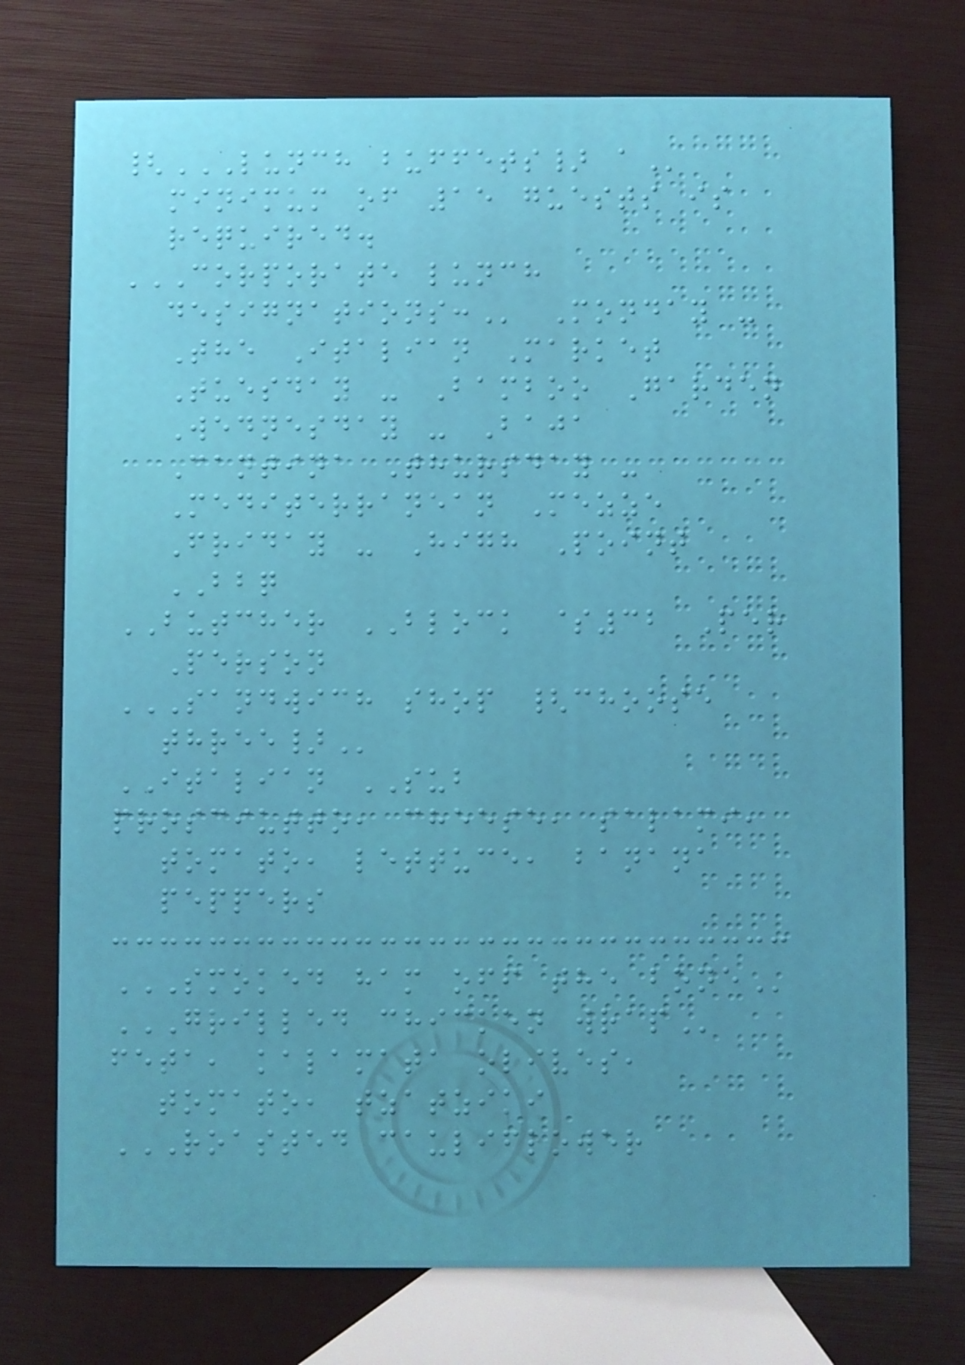{LUNCH BUFFETS} A
minimum of 15 guests is
required.
CORPORATE LUNCH
DESIGNATIONS: Monday -
The Italian Market
Tuesday - Bamboo Garden
Wednesday - Baja
Cantina Thursday -
Mediterranean Mezze
Friday - High Point
BBQ
BUTCHER BLOCK $32 Per
Person
SANDWICH SHOP {CHOOSE
THREE}
ITALIAN SUB
prosciutto, cheese, salami,
tomato, lettuce, banana
peppers
SMOKED HAM OFF THE BONE
GRILLED CHICKEN WRAP
feta, kalamata olives,
tomato, tzatziki
ROASTED CAULIFLOWER
